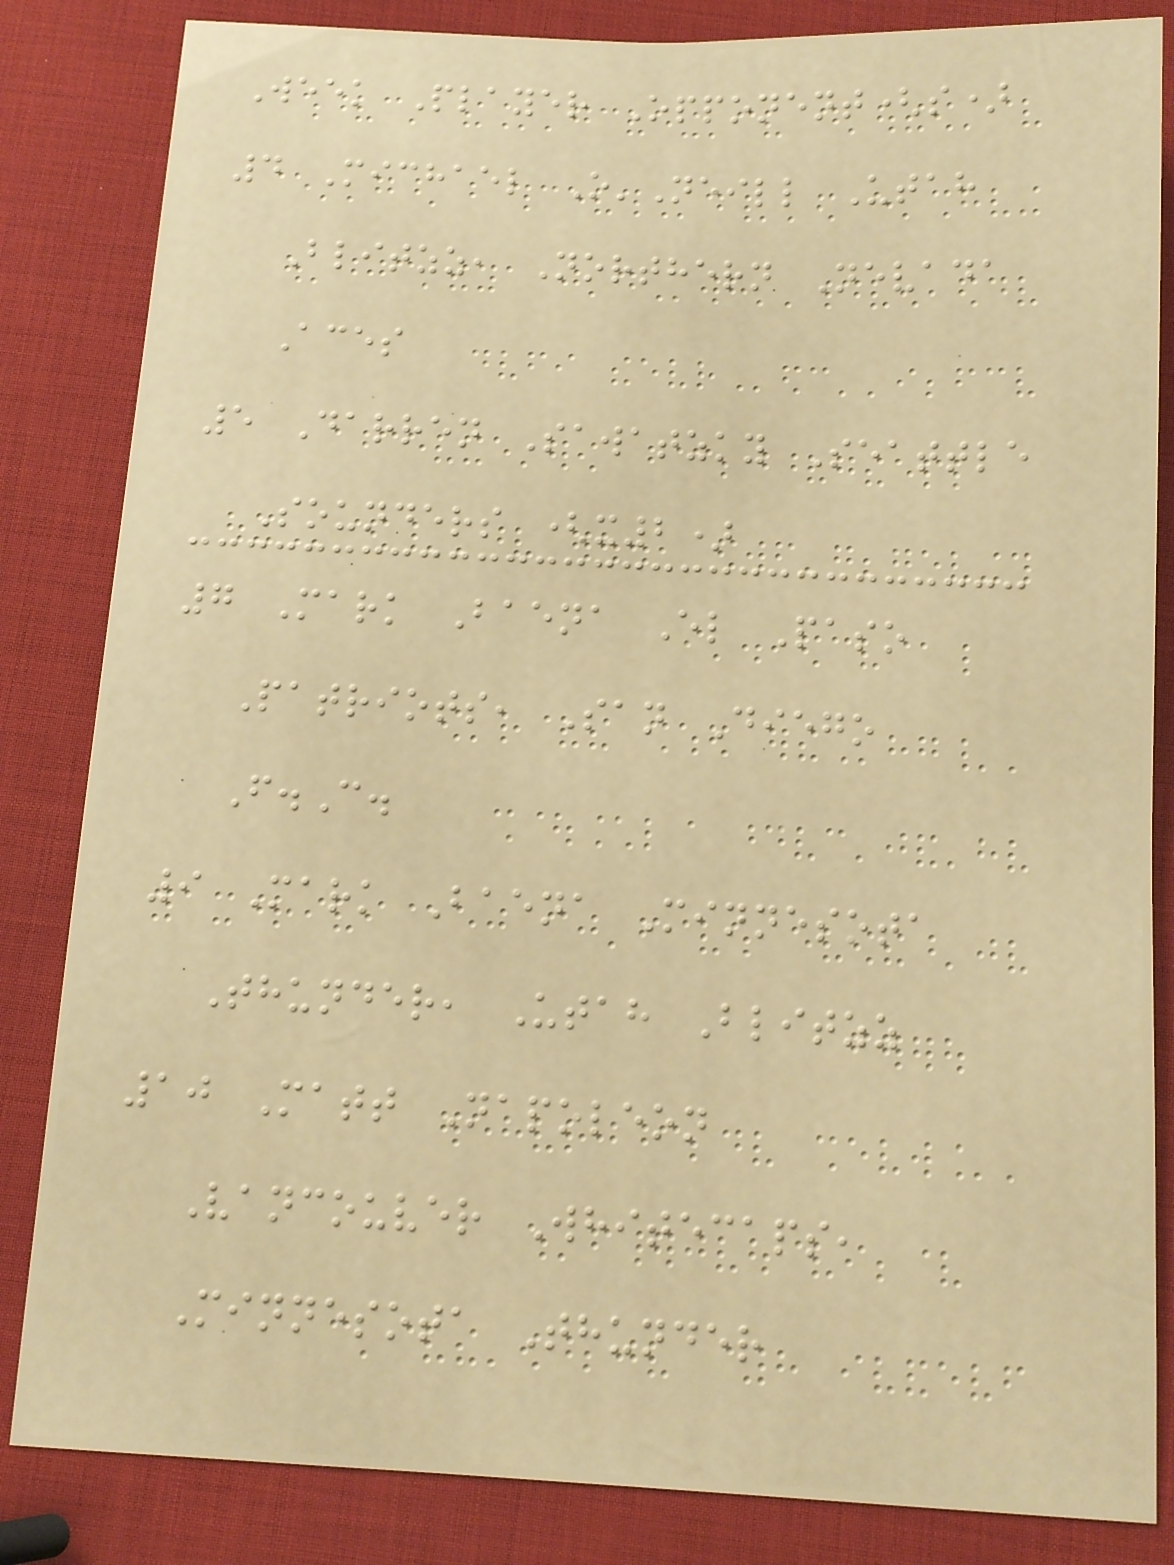Week Player Opponent(s)
4 Michael O'Neill Utah
Blitzz, Northern Nevada
Aces
5 Darren Sawatzky Seattle
Sounders (x2)
7 Mark Baena El Paso
Patriots, San Diego
F.C.
9 Mark Baena Minnesota
Thunder, Utah Blitzz
10 Matt Napoleon
Vancouver Whitecaps,
Minnesota Thunder
